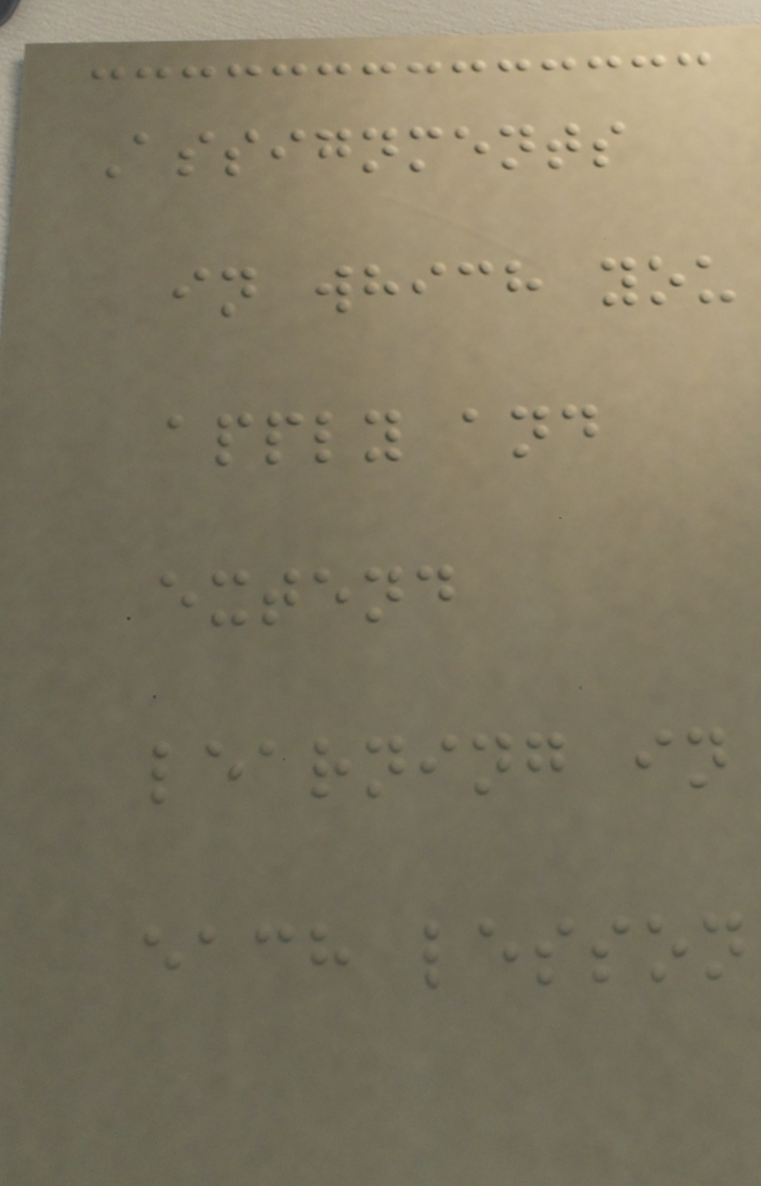Assignments
in which you
apply and
extend
learning in
each lesson
